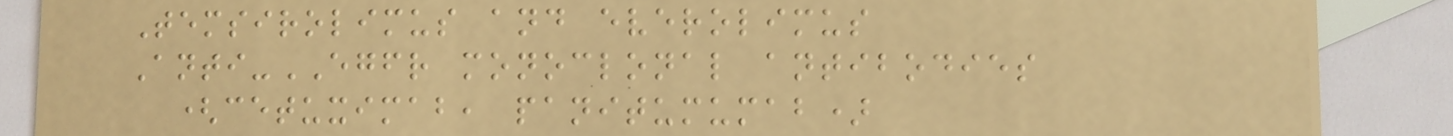Temsirolimus and everolimus
Anti-EGFR monoclonal antibodies
(cetuximab, panitumumab)
